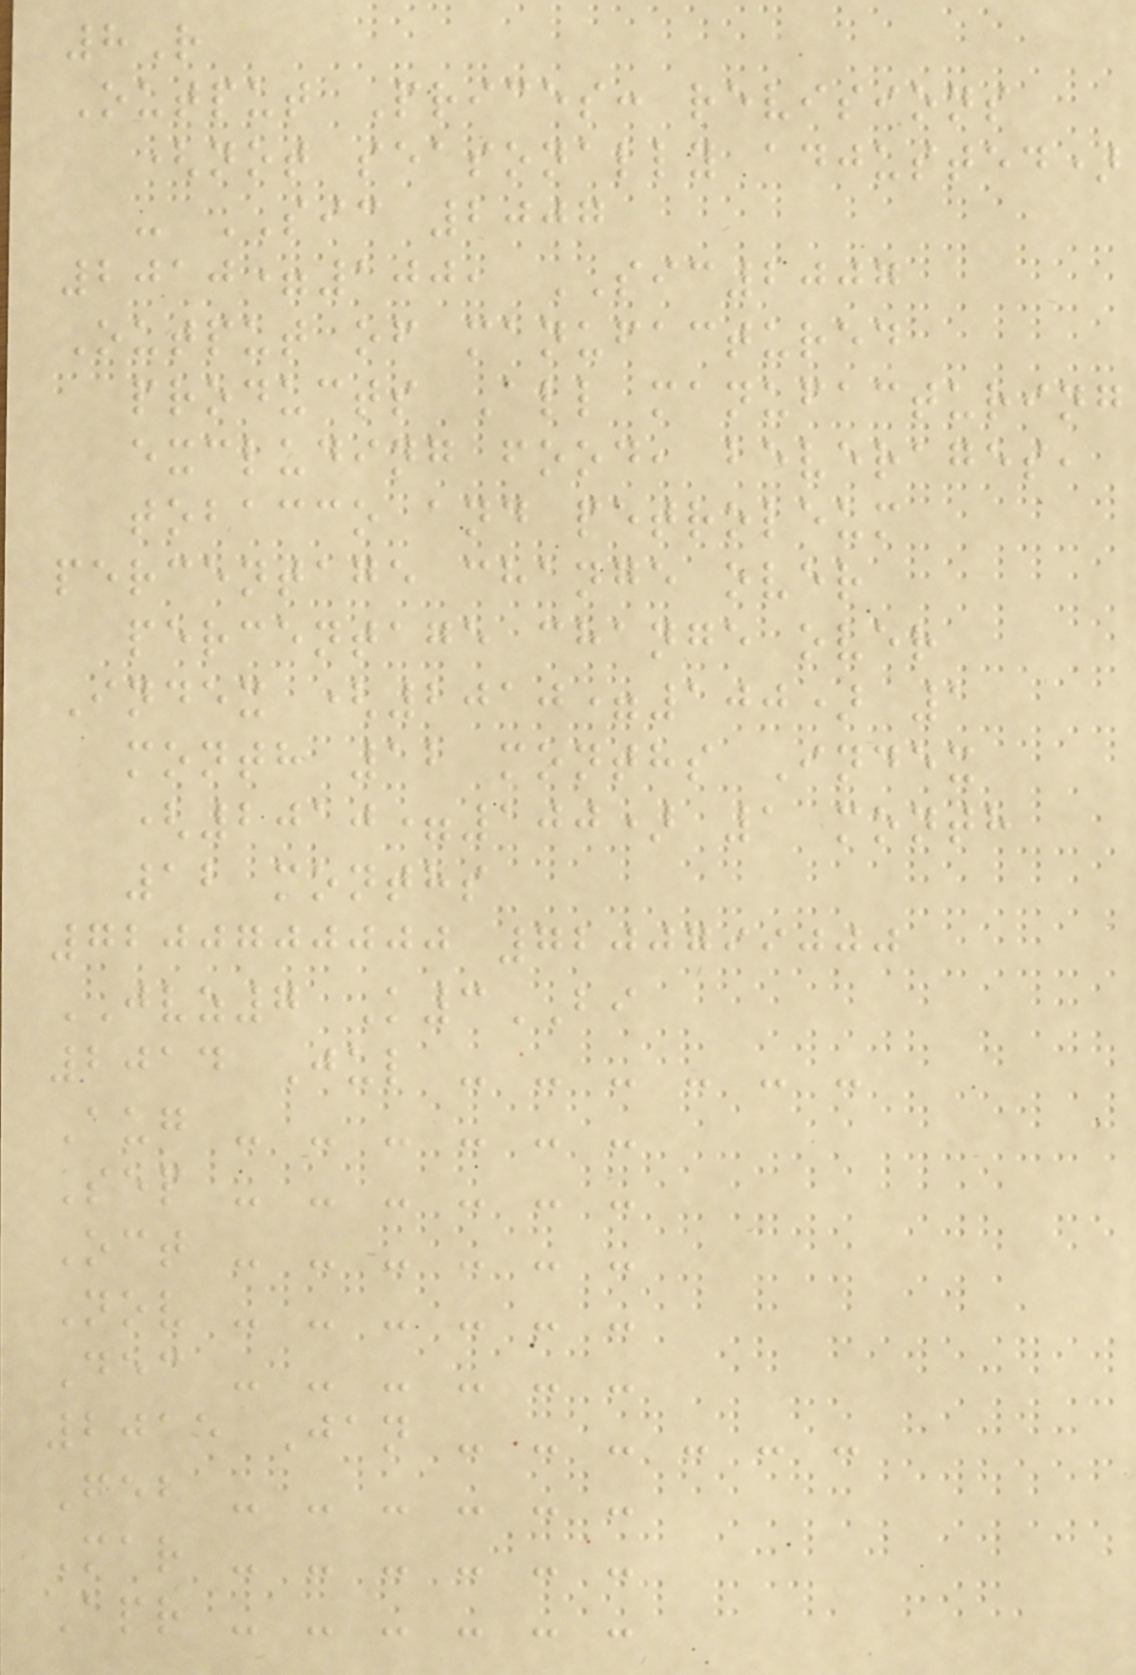8R
Output Prices: revisions
(not seasonally adjusted)
- SIC 2007
2010=100, SIC2007
Output of manufactured
products All manufacturing
excluding food, beverages,
tobacco and petroleum
percentage change over
percentage change over
Index (2010=100) 1
month 12 months Index
(2010=100) 1 month
12 months
7200700000 7200799000
JVZ7 K3BI
2014 Jul - - - - - -
Aug - - - - - -
Sep - - - - - -
Oct - - - - - -
Nov - - - - - -
Dec - - - - - -
2015 Jan - - - - - -
Feb - - - - - -
Mar - - - - - -
Apr - - - - - -
